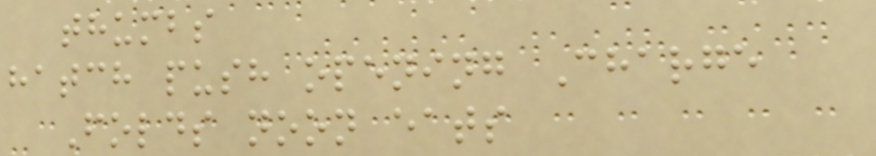thumbs
hatch push opening Charge
Folds noon eats
